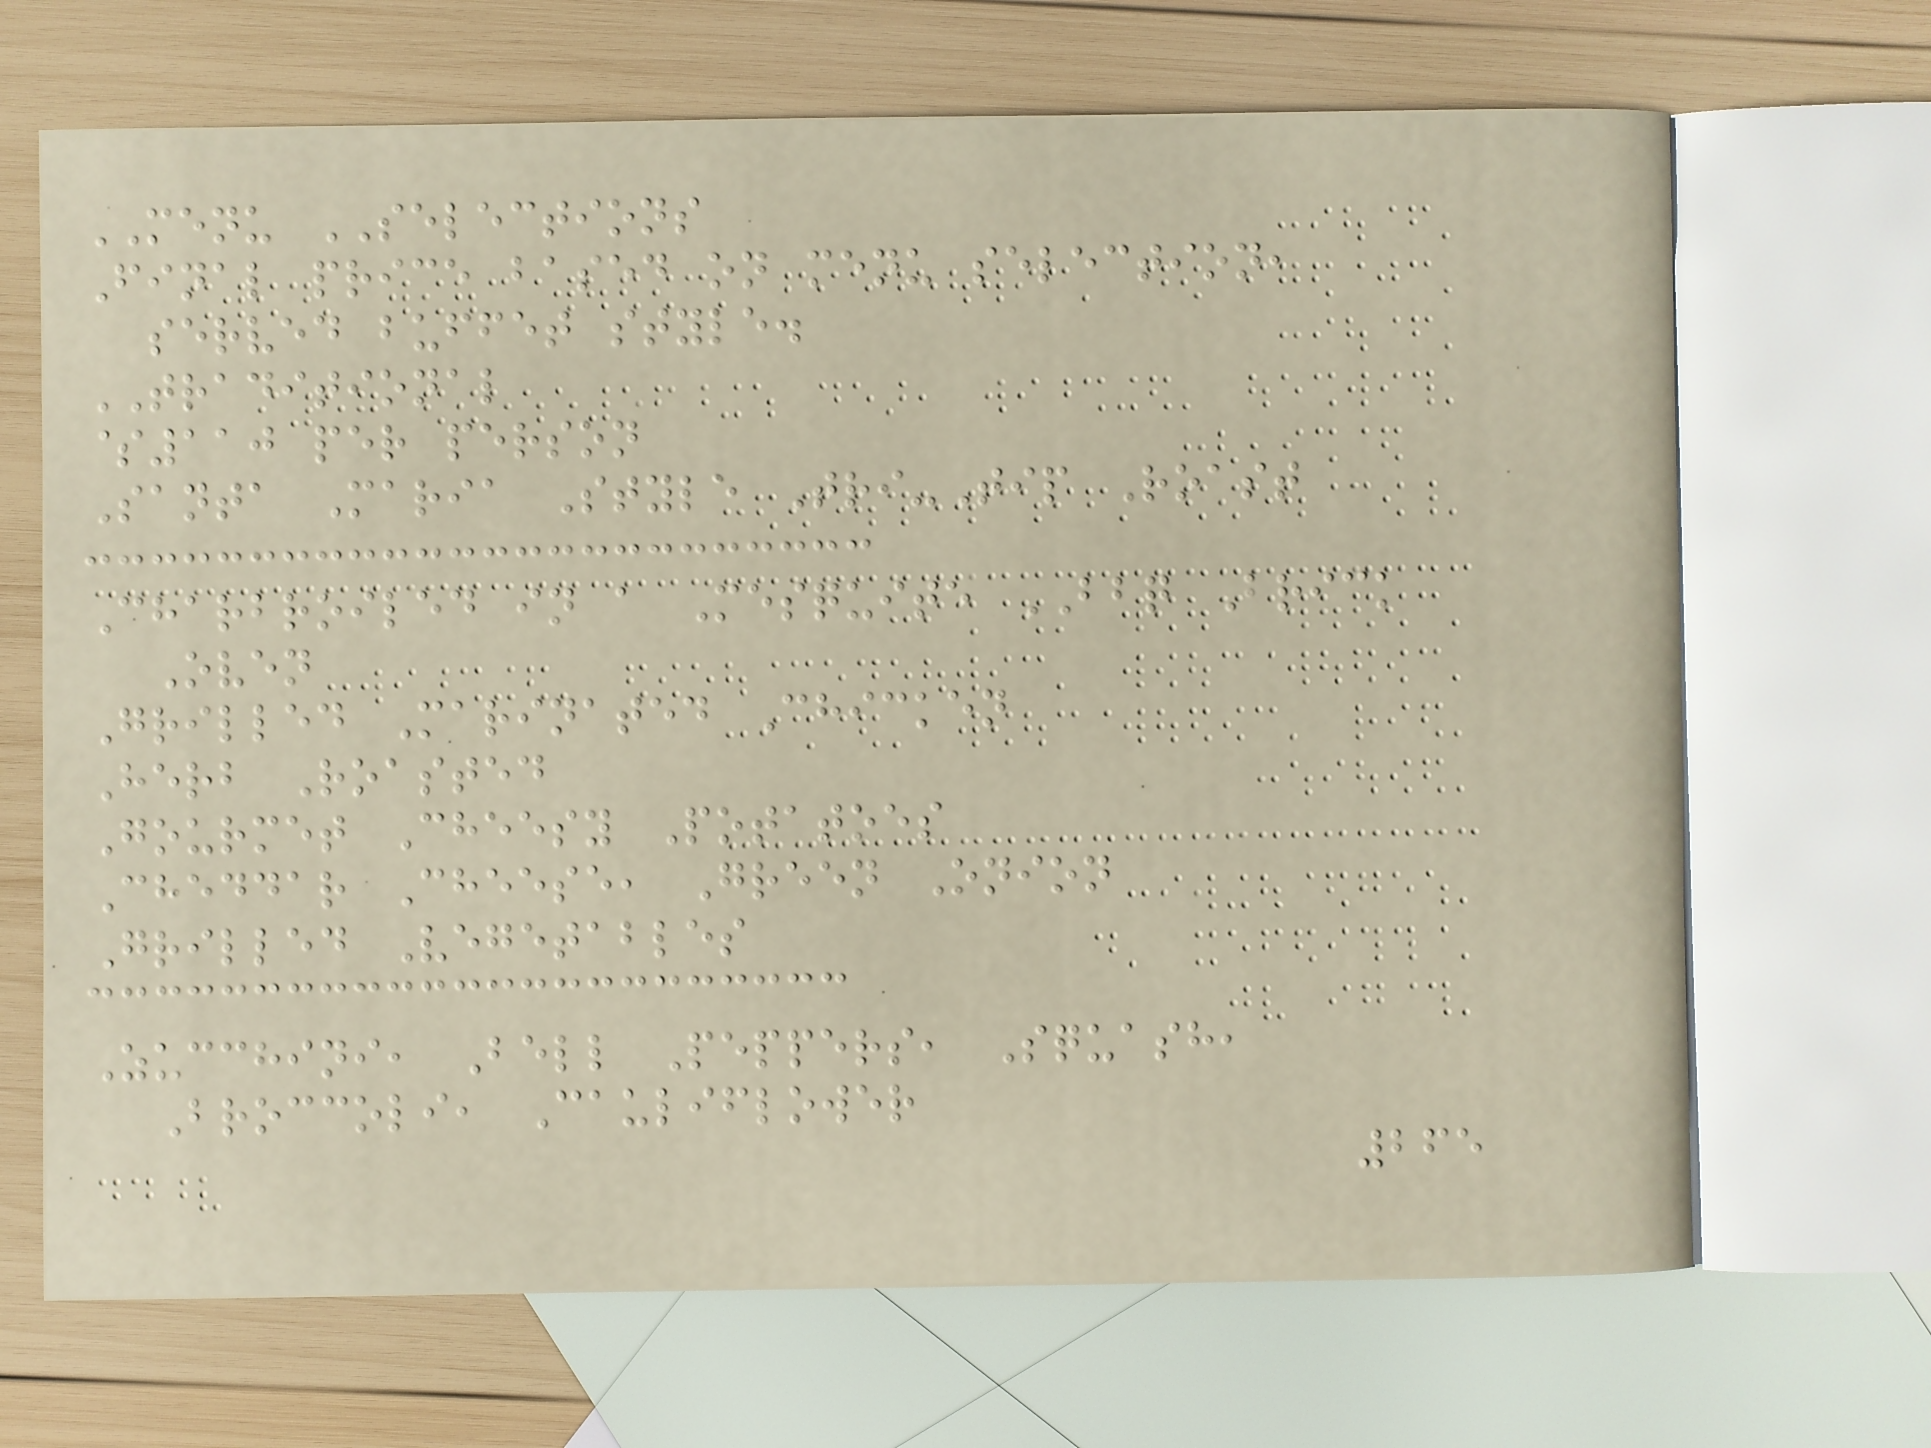MENU SELECTIONS
Final price based on menu selection,
served buffet style.
TRADITIONAL
$110 per person
Santa Maria Style Tri-Tip Roast
Charbroiled in a Mesquite BBQ Brick
Oven
Grilled Marinated Chicken
Herb Roasted
Gourmet Cheesy Potatoes
Cheddar Cheese, Green Onion
Grilled Vegetables
Zucchini, Bell Peppers, Squash,
Broccoli, Cauliflower
265
